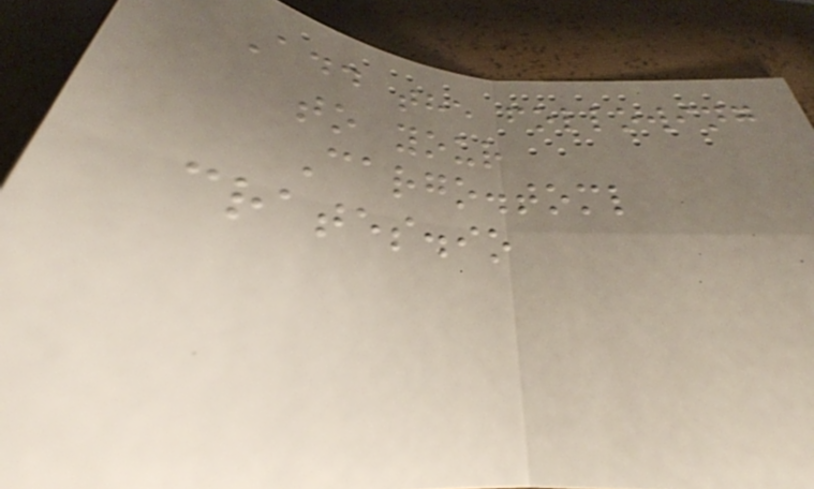Add the following
to your
Cargo.toml
crates.io
